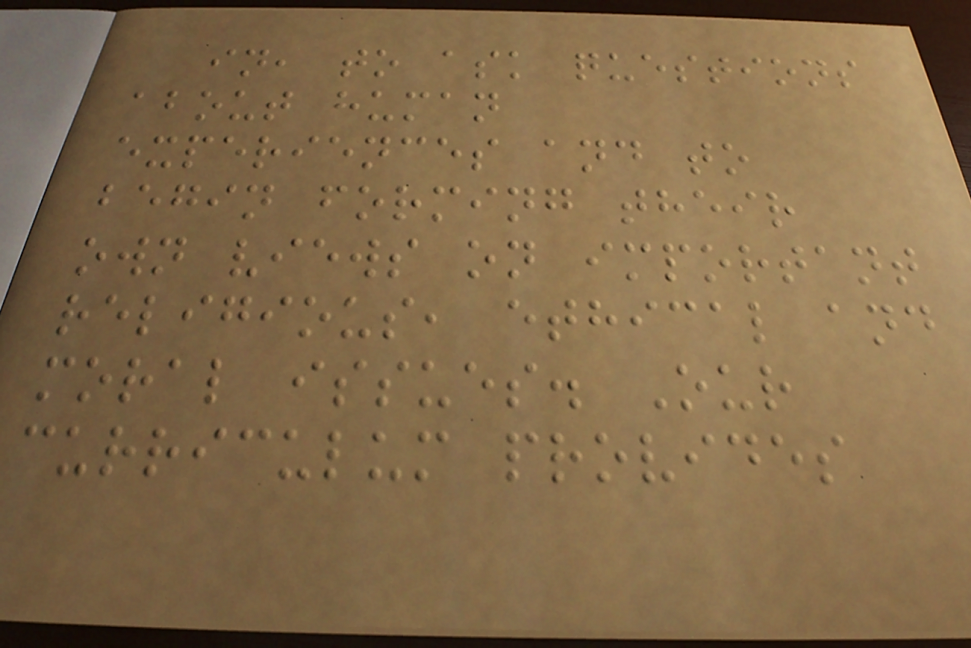in, to ask questions
about human
experiences and to
begin forming their
own views on important
religious, ethical and
moral issues. Our
curriculum provides
